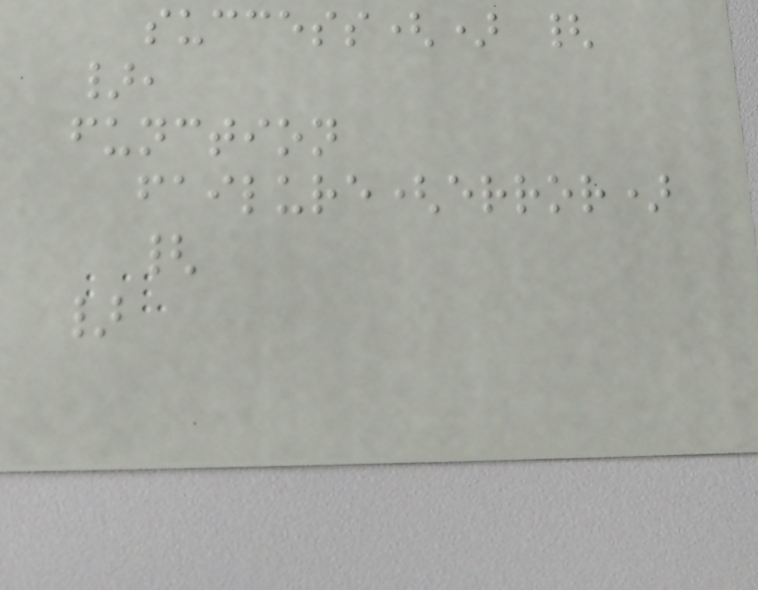success() {
},
function
failure(error)
{
}
